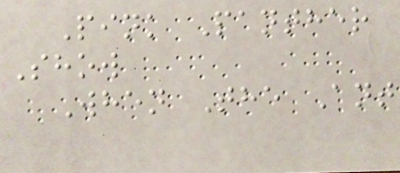Pink Panther
Show
When The Ant
